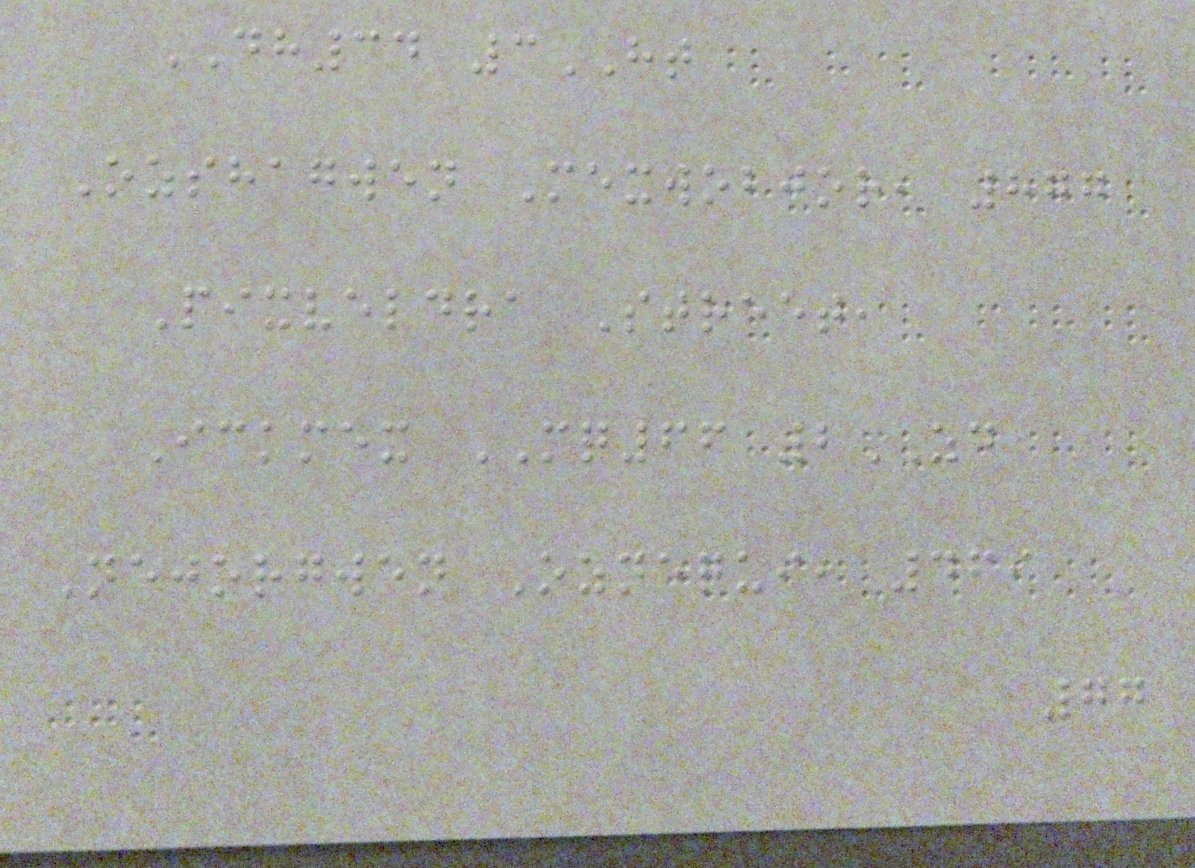DH34 3HT
Ozshagwen Mexwobjor, 877
Pixveldra Street,
Ickmex MQ66 2ZD
Nejorgwen Oznequi, 469
77
